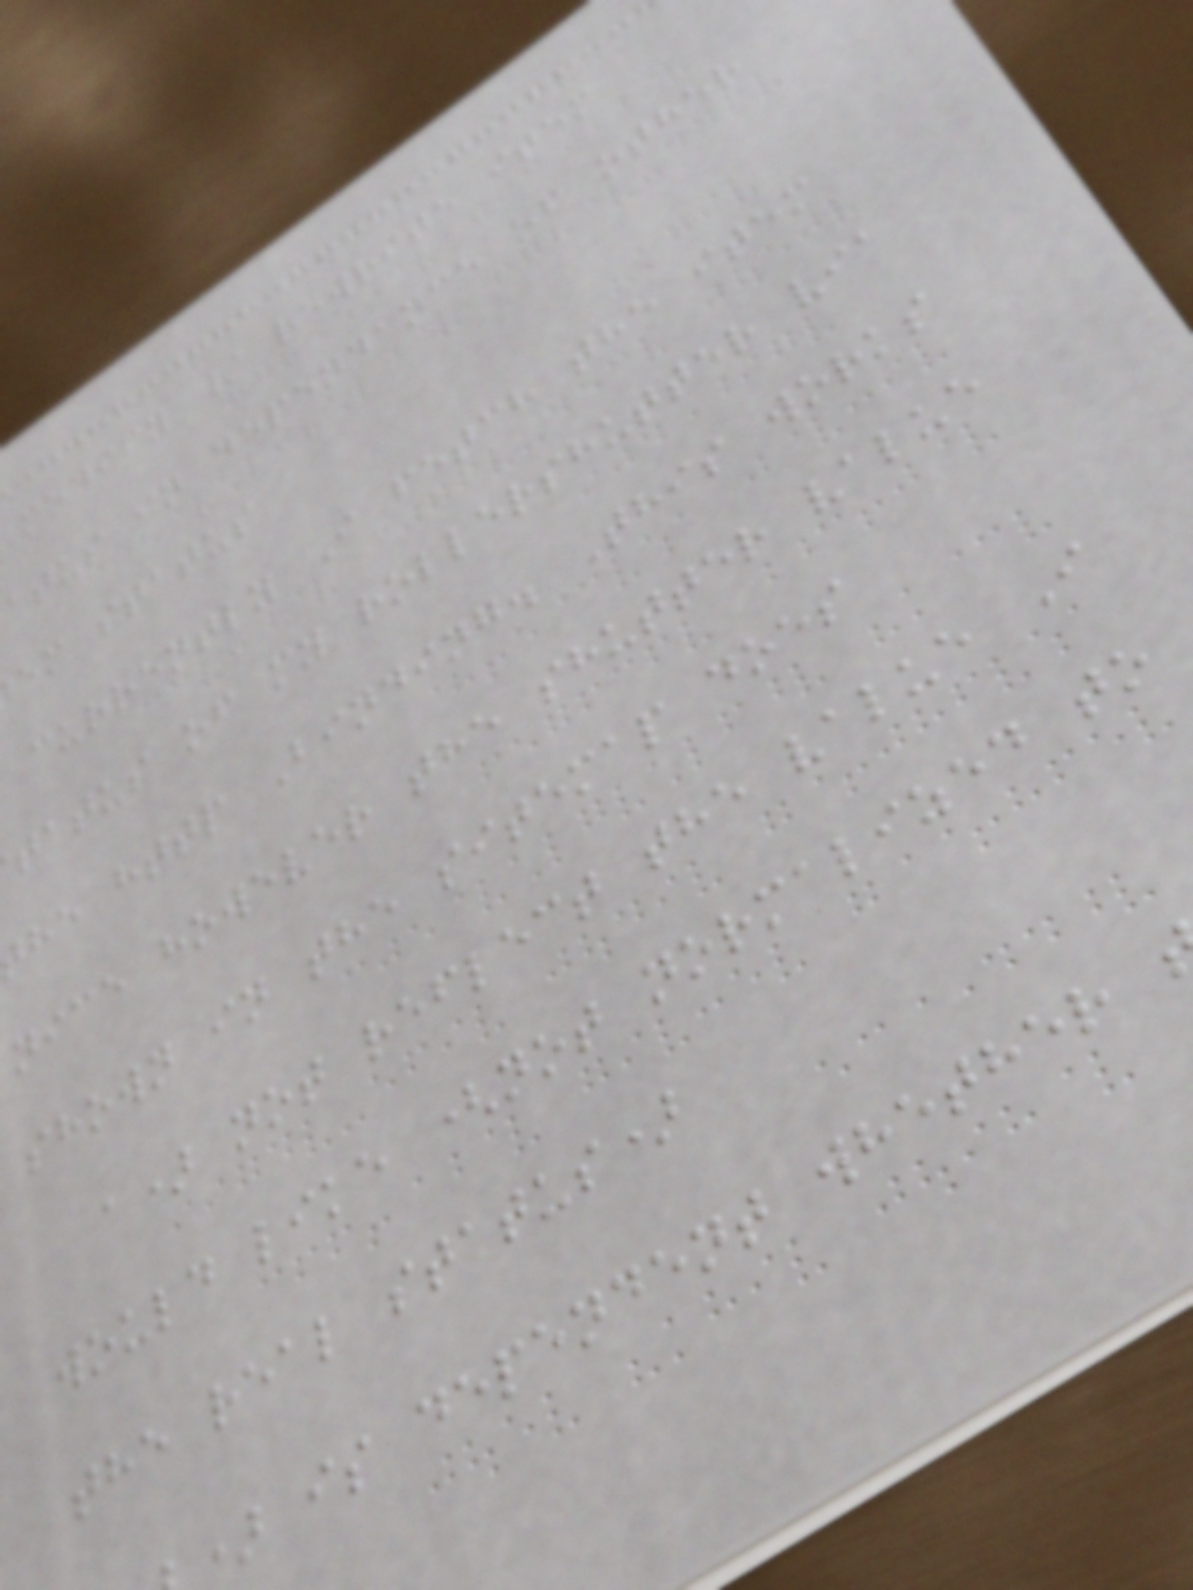modify / rewrite item
atus in dependance of other
em status
currently I fetch the item
tatus of my rollershutter via
he http Binding. This works
nice however the shutter value
shown in the sitemap does
a) not reflect the value I
would like (not normalized to
the real status)
) is dependent whether
